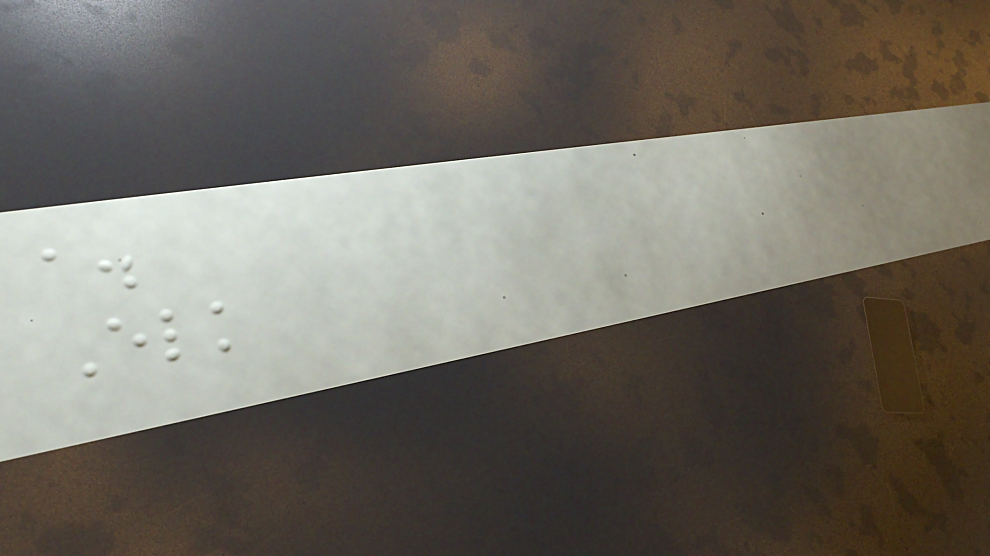a.
Elk
